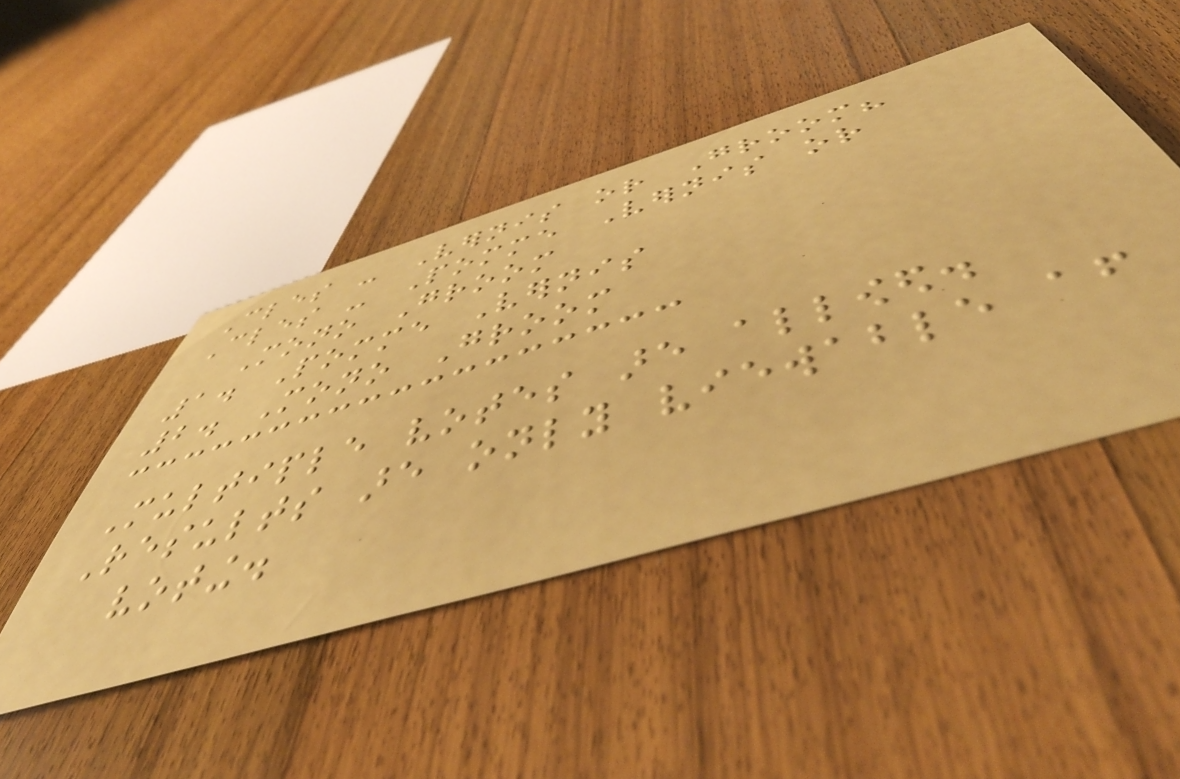Cles - Vernis or Groom?
Cles - Pomme Vernis or
Mono Groom
1. Pomme Vernis
2. Mono Groom
Multiple votes are allowed.
Results are only viewable after
voting.
